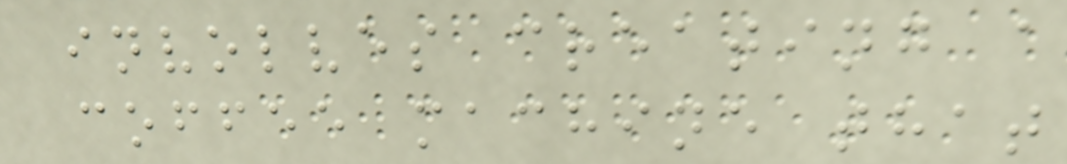involves creating a
coffee machine that
